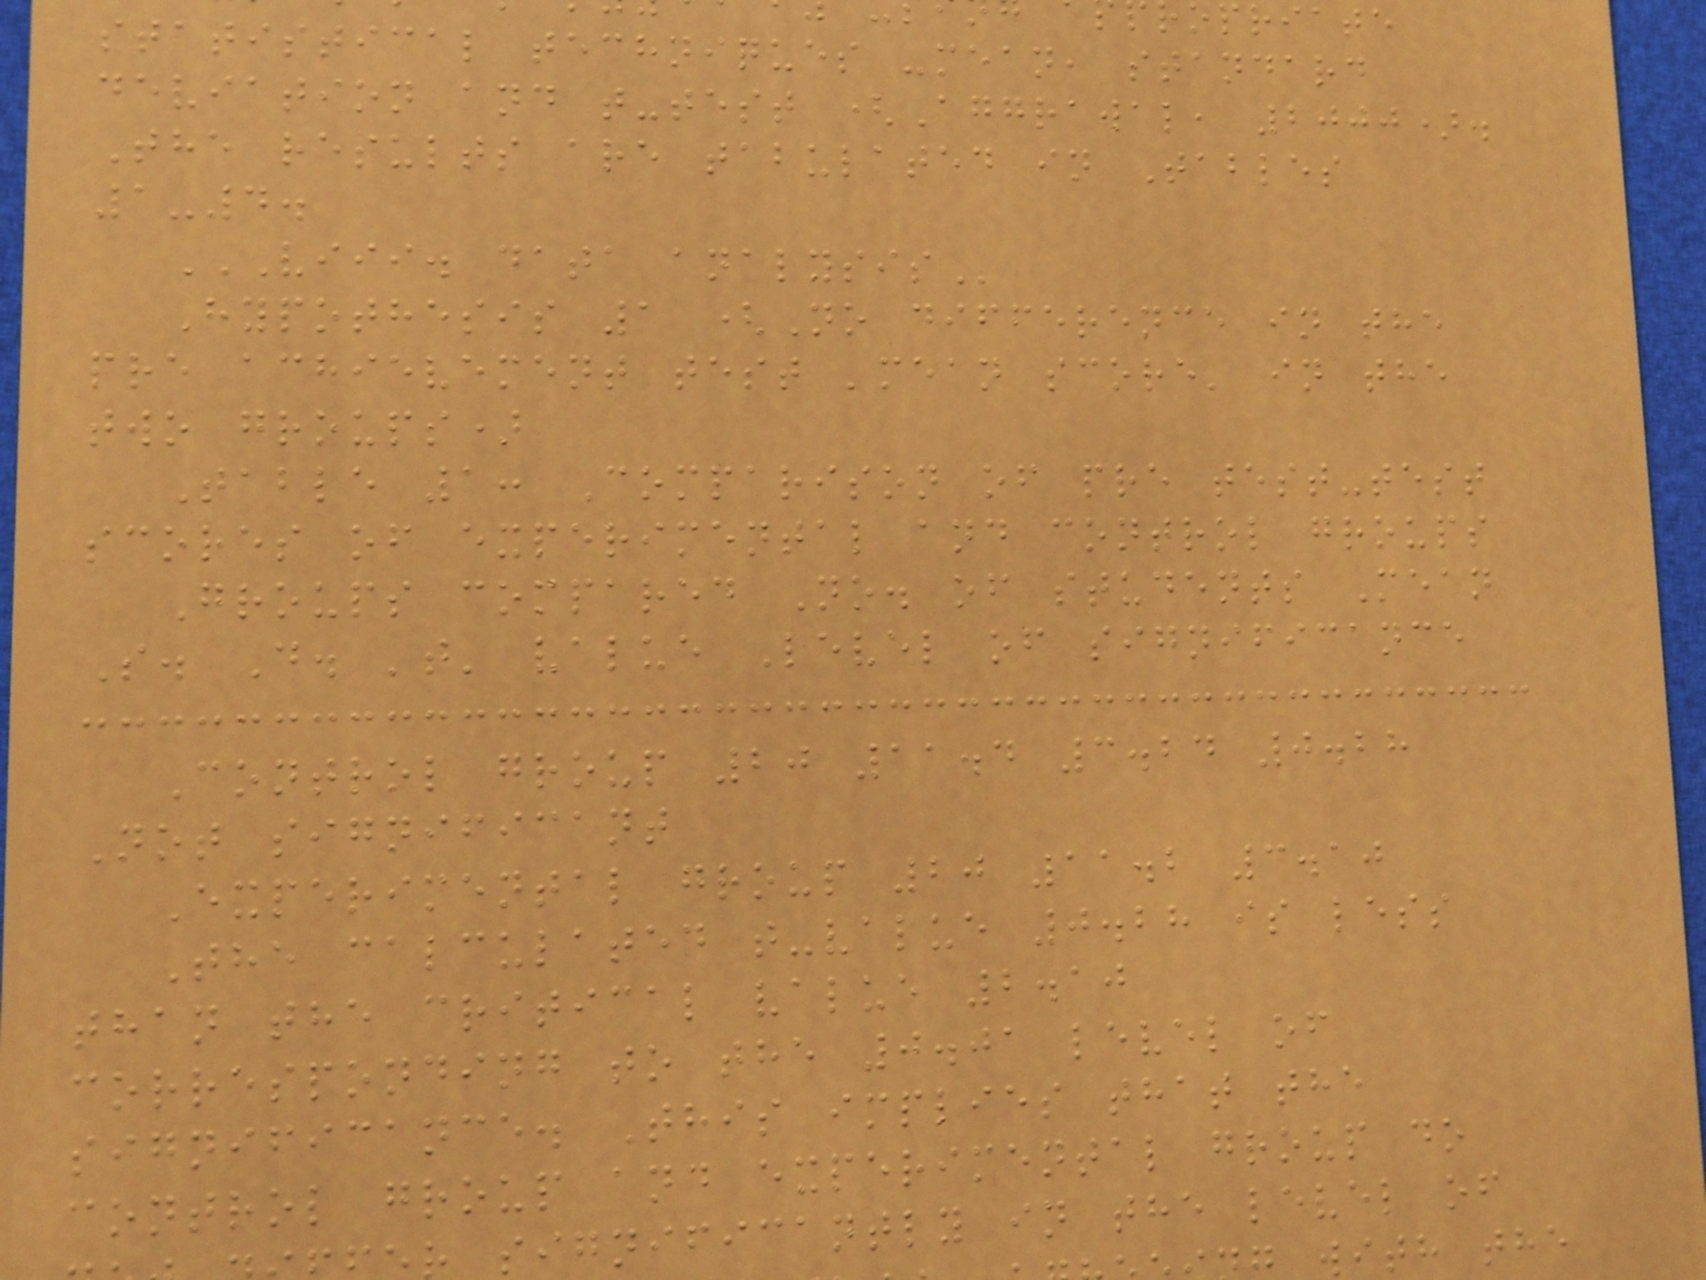statistical techniques -mean, standard
deviation and t-test (Aggrawal, 2000).
The results are tabulated in Tables
1-4.
VIII. DATA ANALYSIS
Hypothesis 1 (No difference in the
pre achievement test 'mean score' in the
two groups)
Table 1: Comparison of pre test-test
scores of experimental and control groups
Groups compared No. of students Mean
S. D. 't' value Level of significance
Control group 20 11.4 3.24 0.28
Not significant
Experimental group 20 11.2 3.10
The calculated t-value 0.28 is less
than the critical value 2.10
corresponding to the 0.01 level of
significance. This implies that the
control group and experimental group do
significantly in the level of
